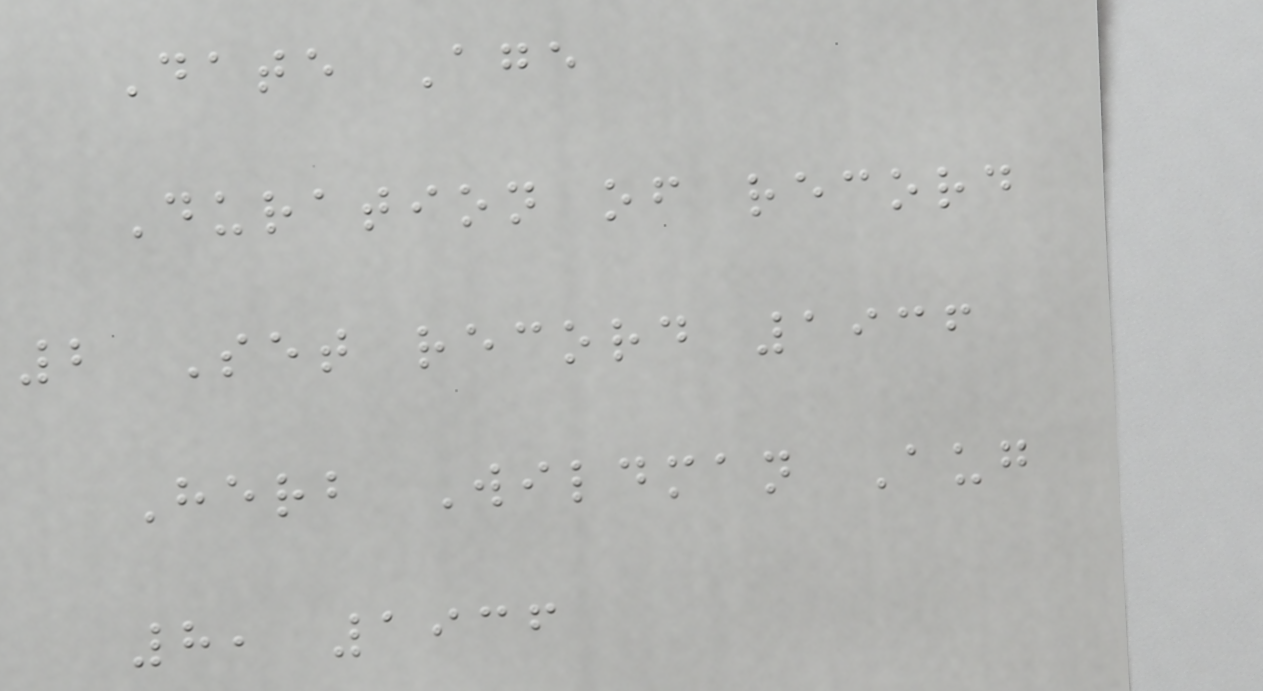Date Age
Duration of record
2 Set record 1936
Herb Wildman Aug
8, 1936
